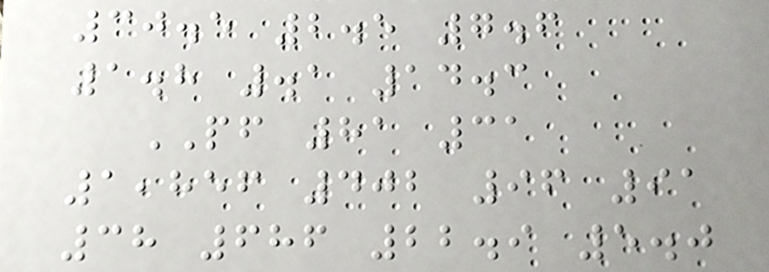30.5 2.5 7.6
1.8 .1 14.3
PF 81 31
1,856 402 96 91
38 686 22.9 5.0
